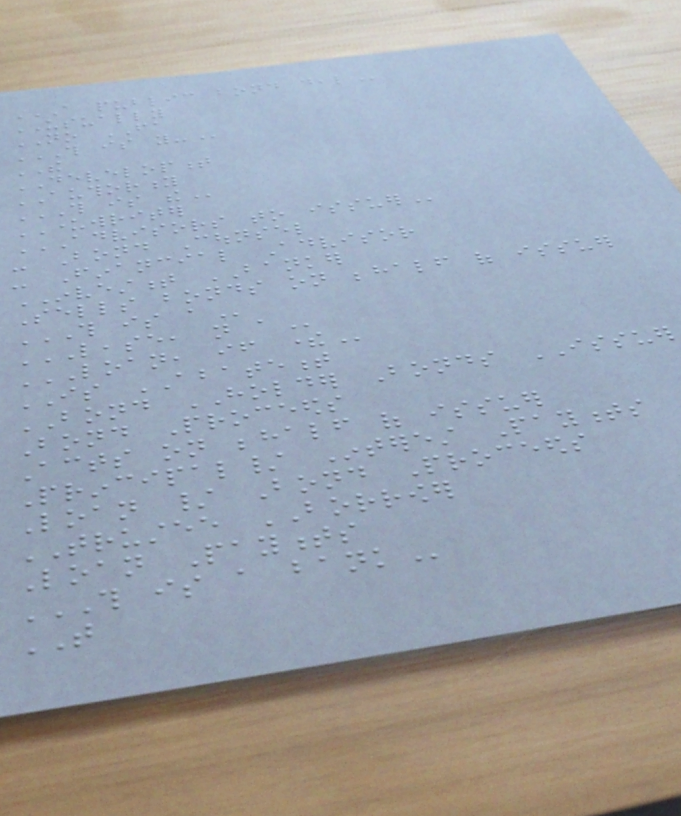A PUBLIC BOND DEAL
USUALLY
NO FA
THIS IS YOU-
THE
DEVELOPMENT
AUTHORITY
THIS IS THE
UNDERWRITER
ADVISORS TO ISSUER
- Bond Counsel
- Financial Advisor
INVESTMENT BANKER
Sells bonds on behalf of issuer
THIS IS A
LEASE, NOT A
LOAN, IF THERE
IS ABATEMENT
BOND HOLDER Bonds ISSUER
Bond Proceeds
Acts on behalf of issuer
Principal/ Interest Payments
Loan / Bond Proceeds
TRUSTEE BORROWER
Loan Payments
THIS IS A BANK
THAT
